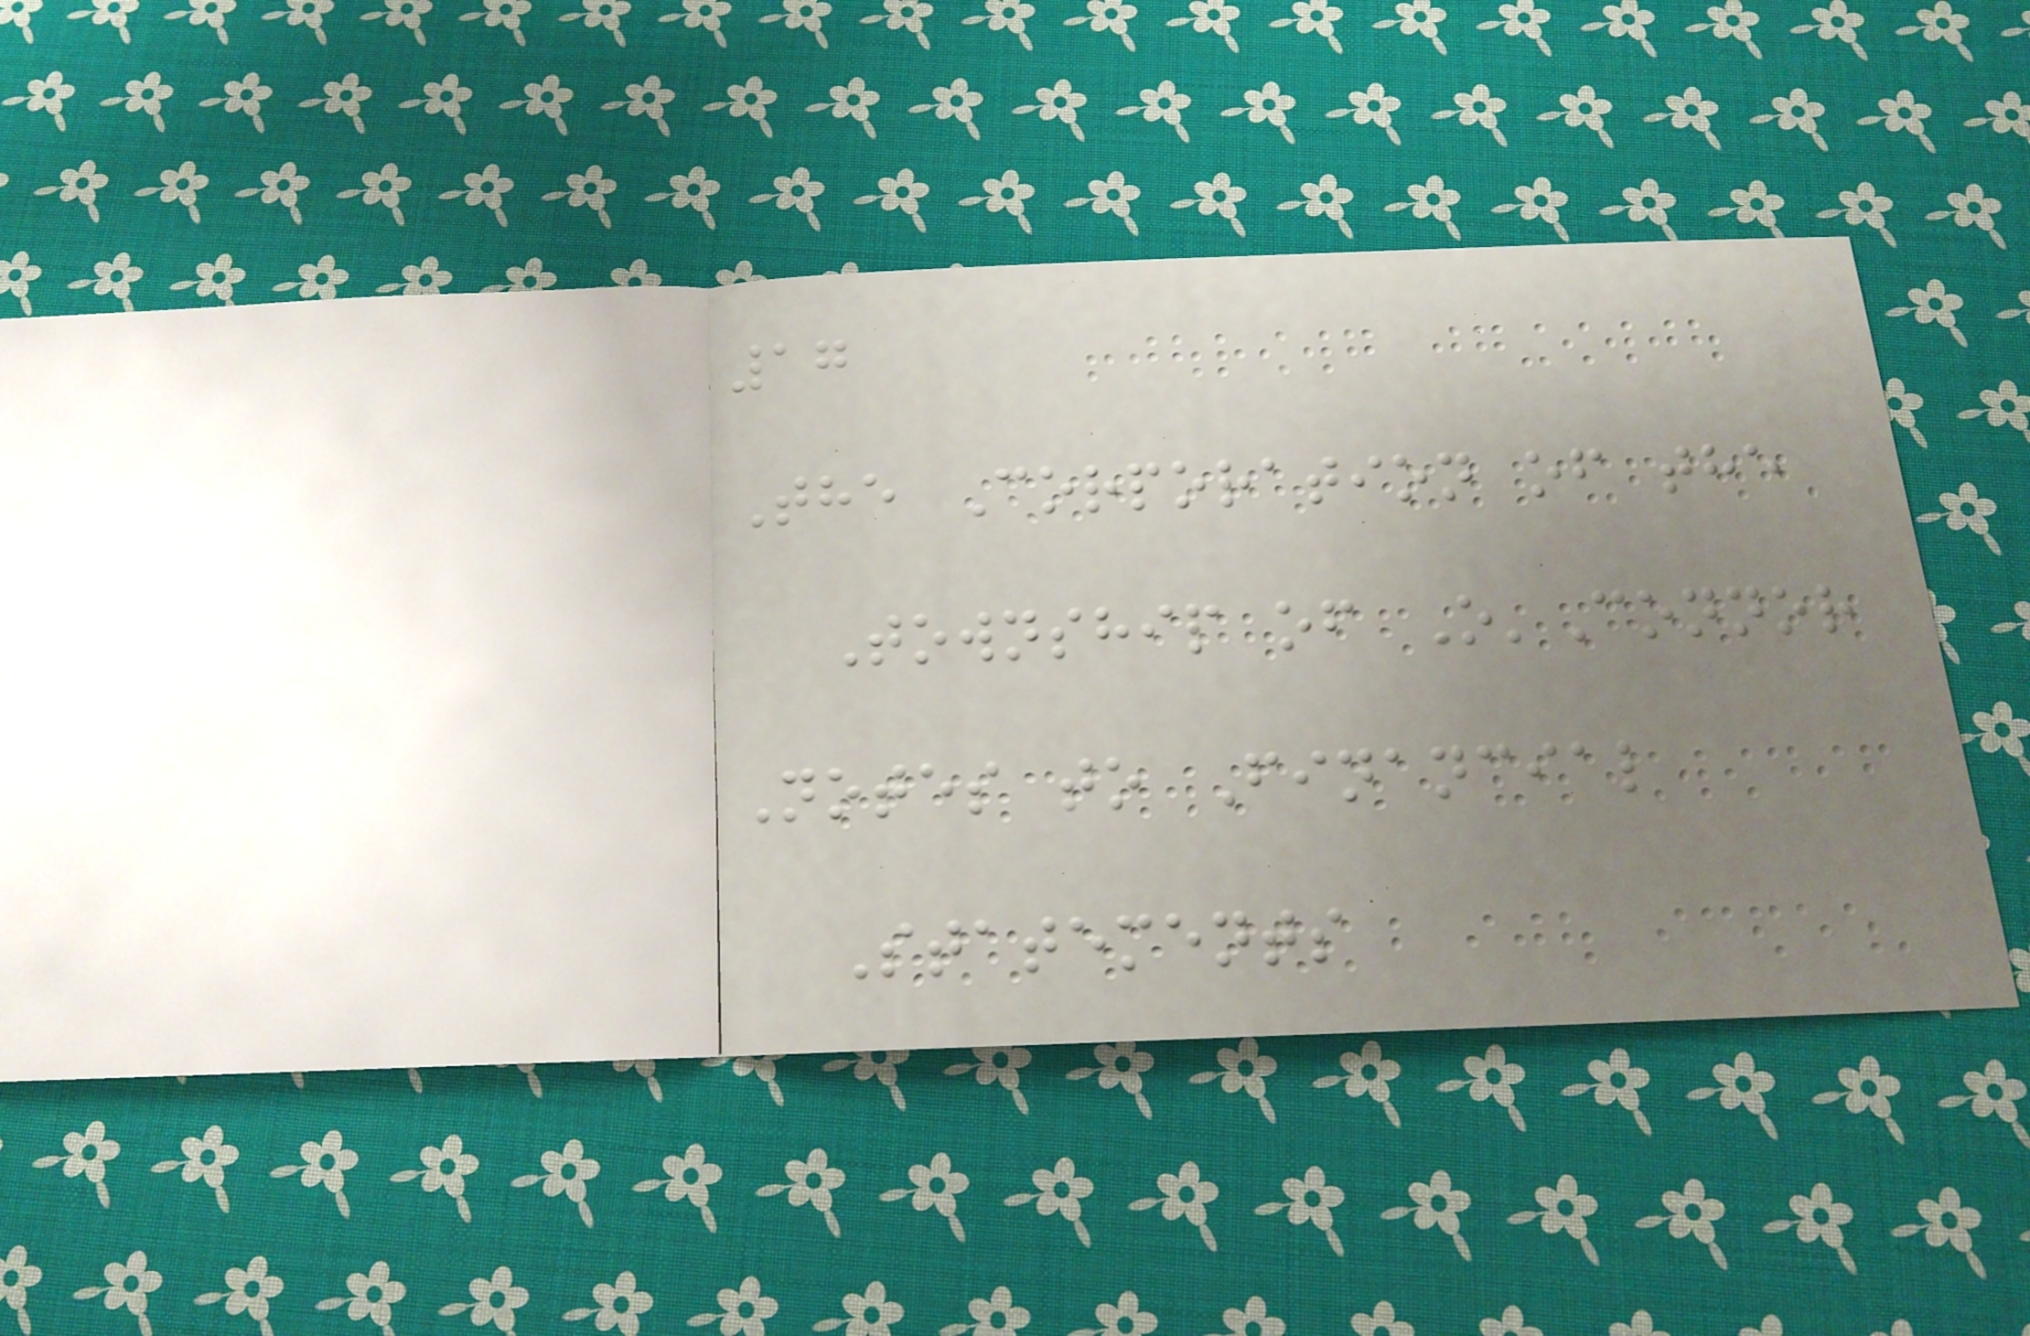17
The Corporation of the
Township of O'Connor
Notes to Financial
Statements
